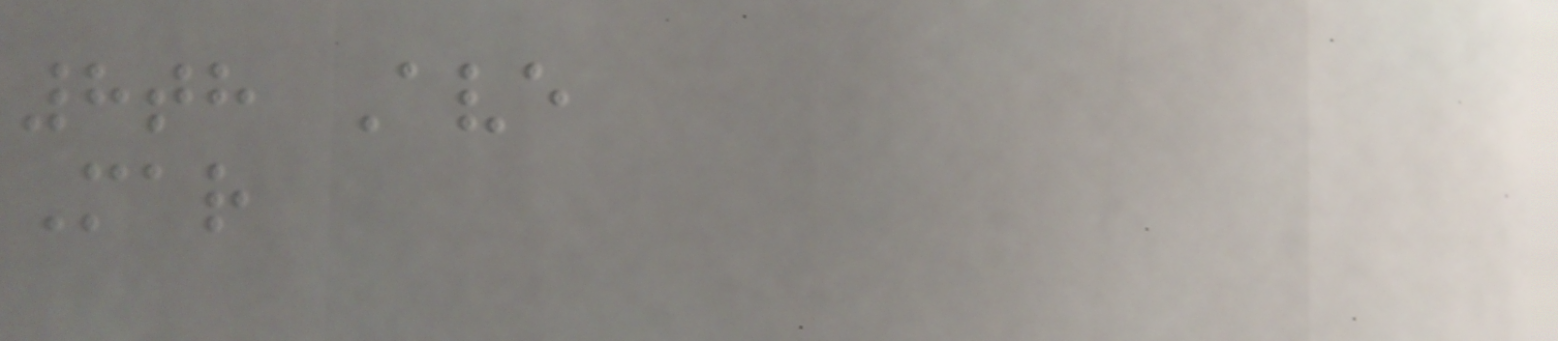8th Ave
Mar
